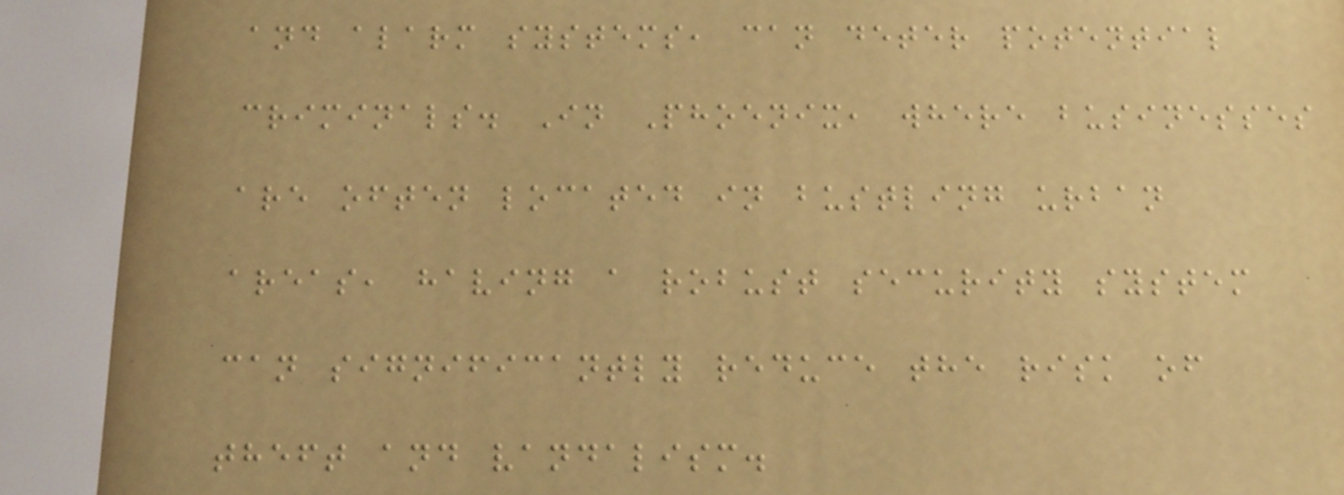and alarm systems, can deter potential
criminals. In Phoenix, where businesses
are often located in bustling urban
areas, having a robust security system
can significantly reduce the risk of
theft and vandalism.
